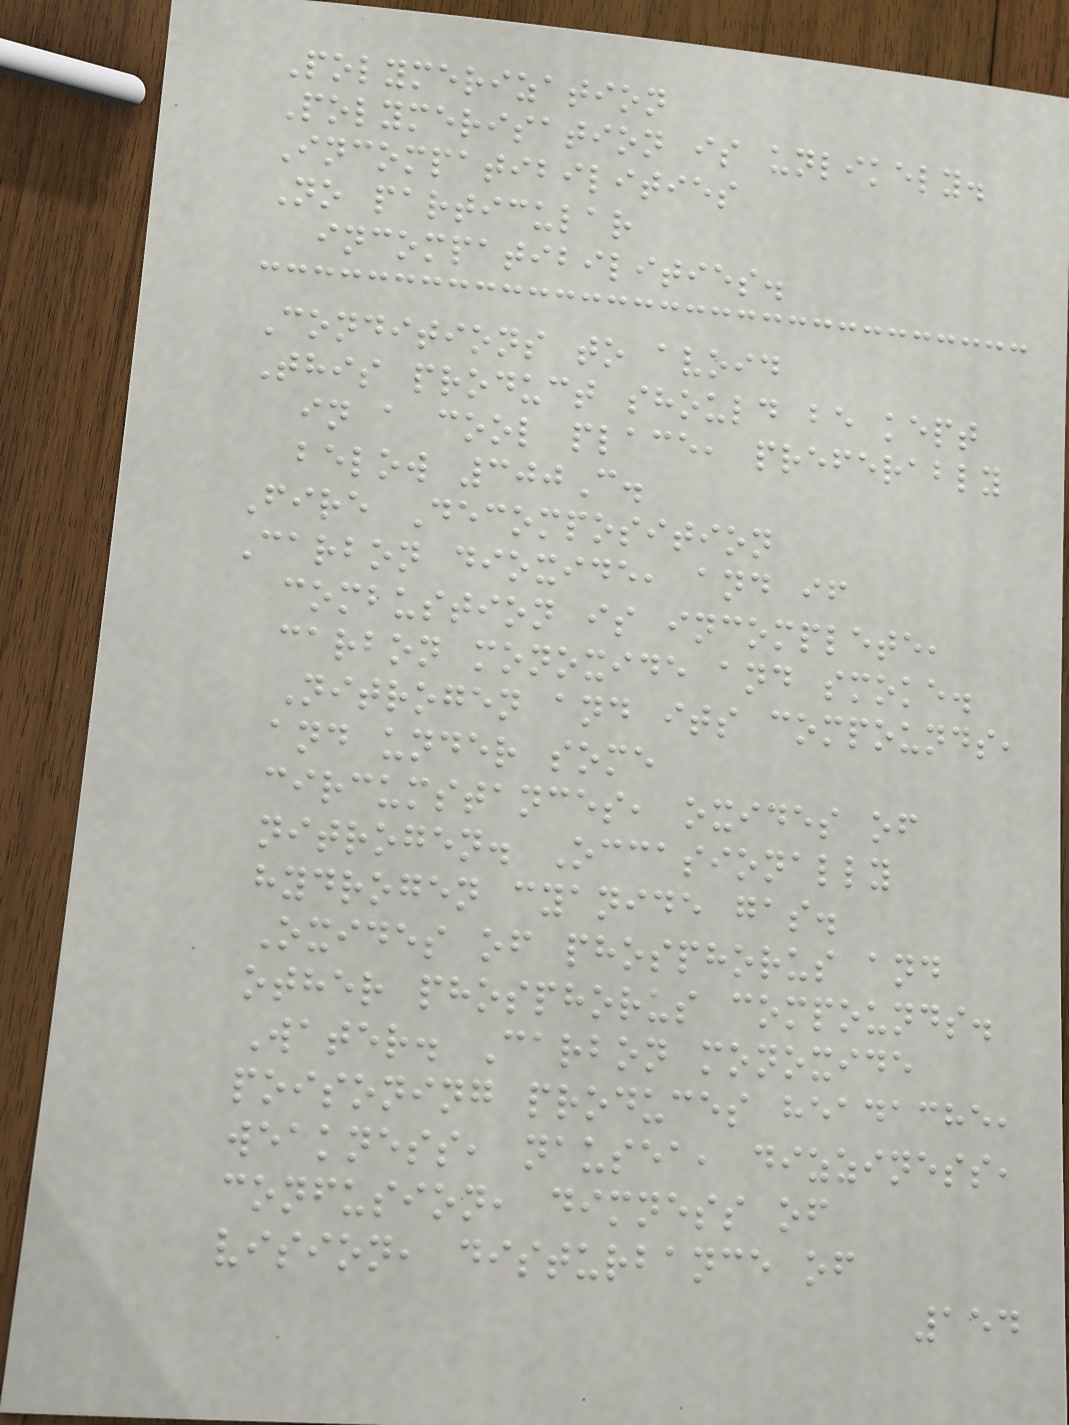Polymerization
Polymerisation is unlikely.
Incompatibilities
No particular
incompatibilities.
Conditions to avoid
This product should be kept
in a cool place, preferably
below 300C.
Fire Decomposition
Carbon dioxide, and if
combustion is incomplete,
carbon monoxide and smoke.
Nitrogen and its compounds,
and under some
circumstances, oxides of
nitrogen. Occasionally
hydrogen cyanide gas.
Oxides of phosphorus and
other phosphorus compounds.
Water. Carbon monoxide
poisoning produces headache,
weakness, nausea, dizziness,
confusion, dimness of
vision, disturbance of
154
